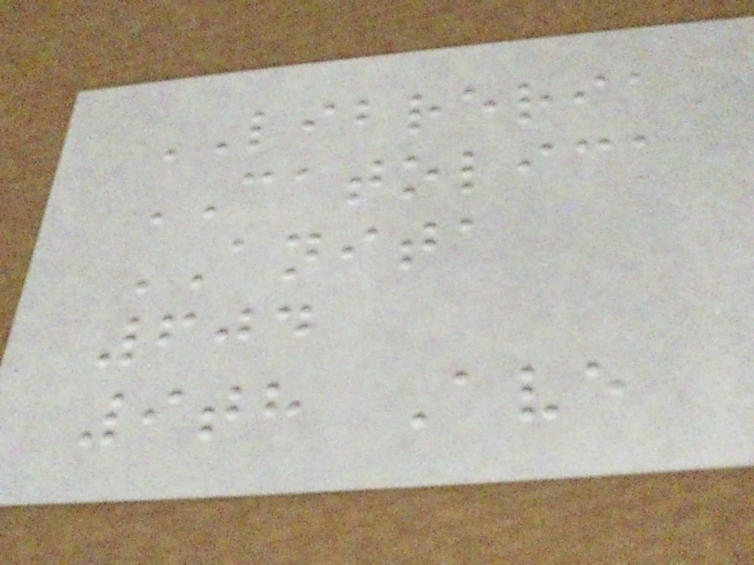LIBRERIA
CATOLICA
ANITA
604
9th Ave
